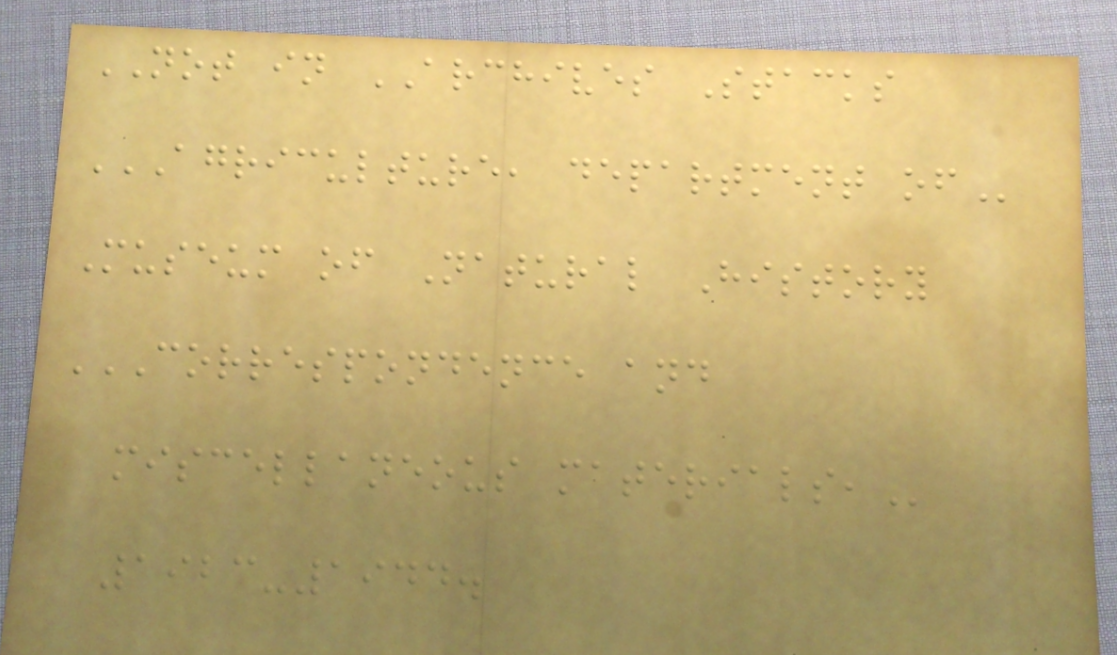NOT in ARCHIVES Stacks
AGRICULTURE, DEPARTMENT OF
Museum of Natural History
CORRESPONDENCE AND
MISCELLANEOUS MATERIALS,
1923-1944.
